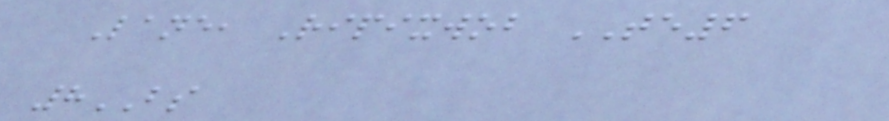Lane, Ripixwob TE6
8BS
